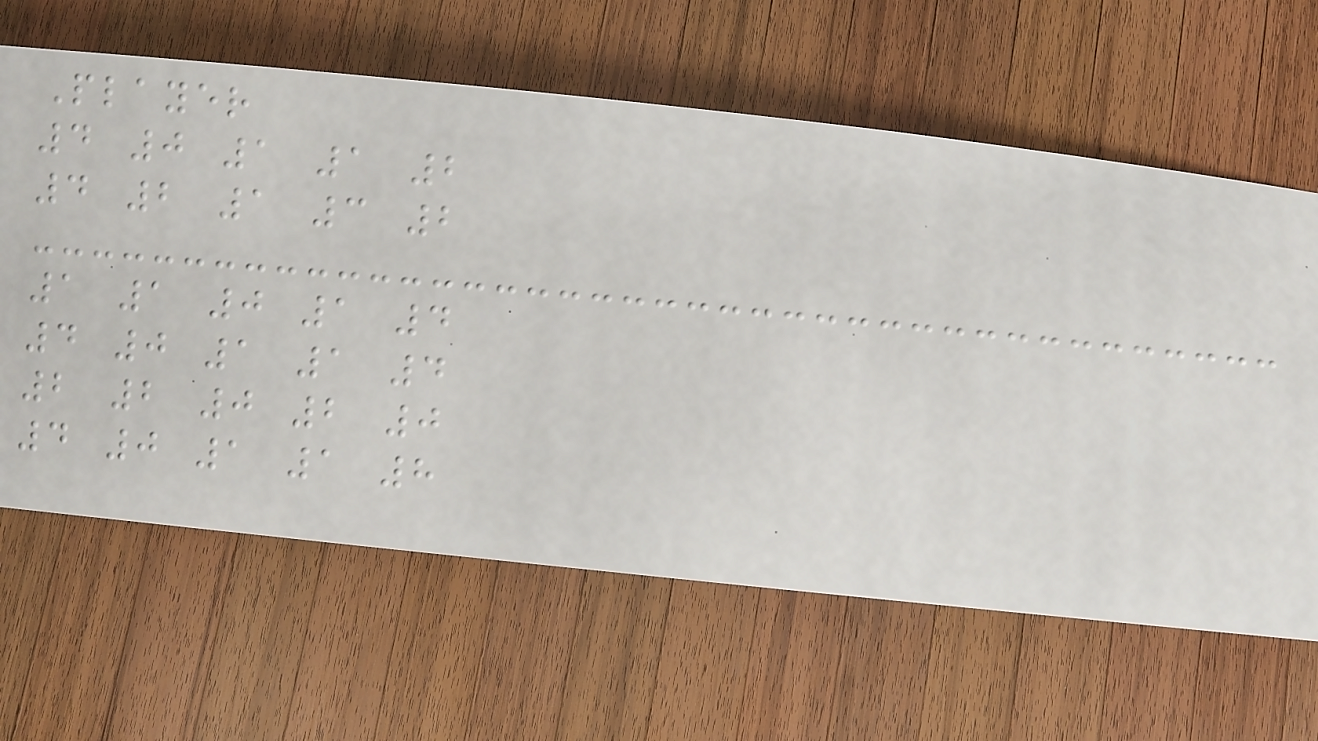Player
4 0 1 1 2
4 2 1 3 2
1 1 0 1 4
4 0 1 1 4
2 2 0 2 0
4 0 1 1 8
